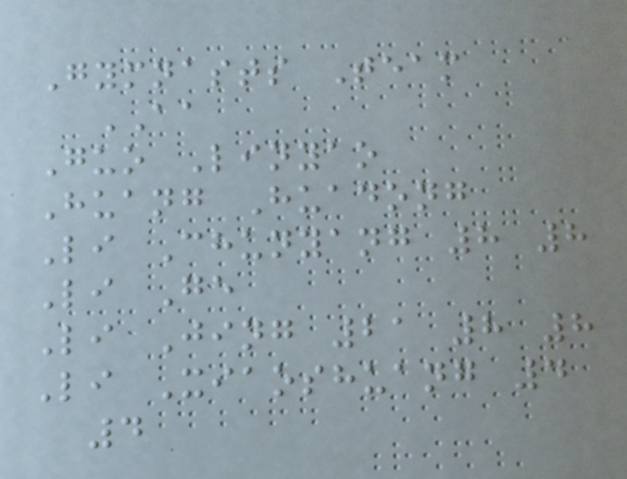Gymnasts Team
AA
Guo Linyao
Huang Huadong
Li Chunyang 8 8
Li Ge
Li Jing 21 8 8
Li Xiaoshuang 4
4
